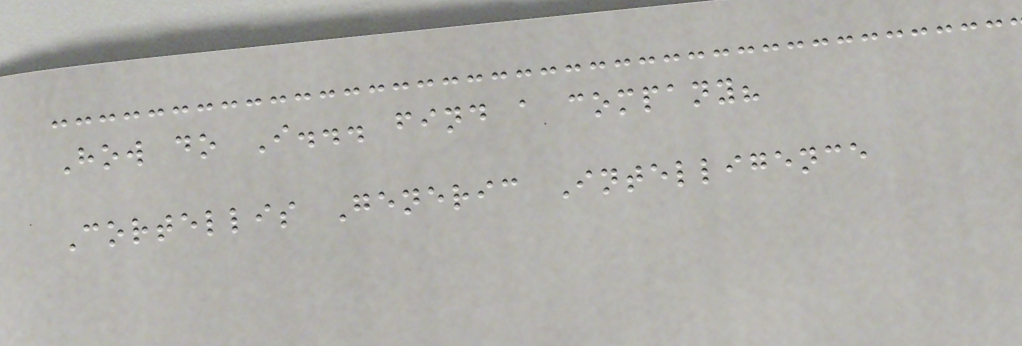How do I... find a company?
Cortellis Generic Intelligence
